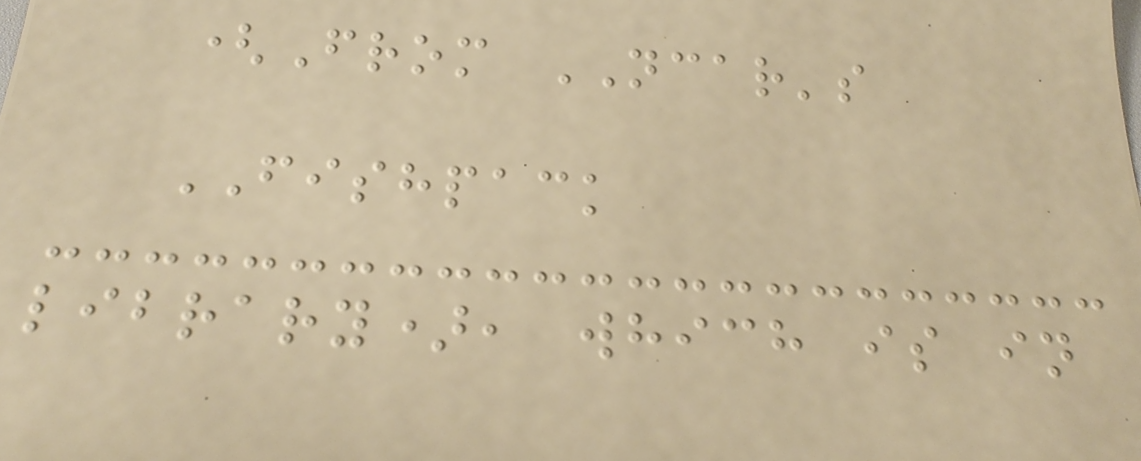(From NCAR's
FISHPACK
library), which is in
